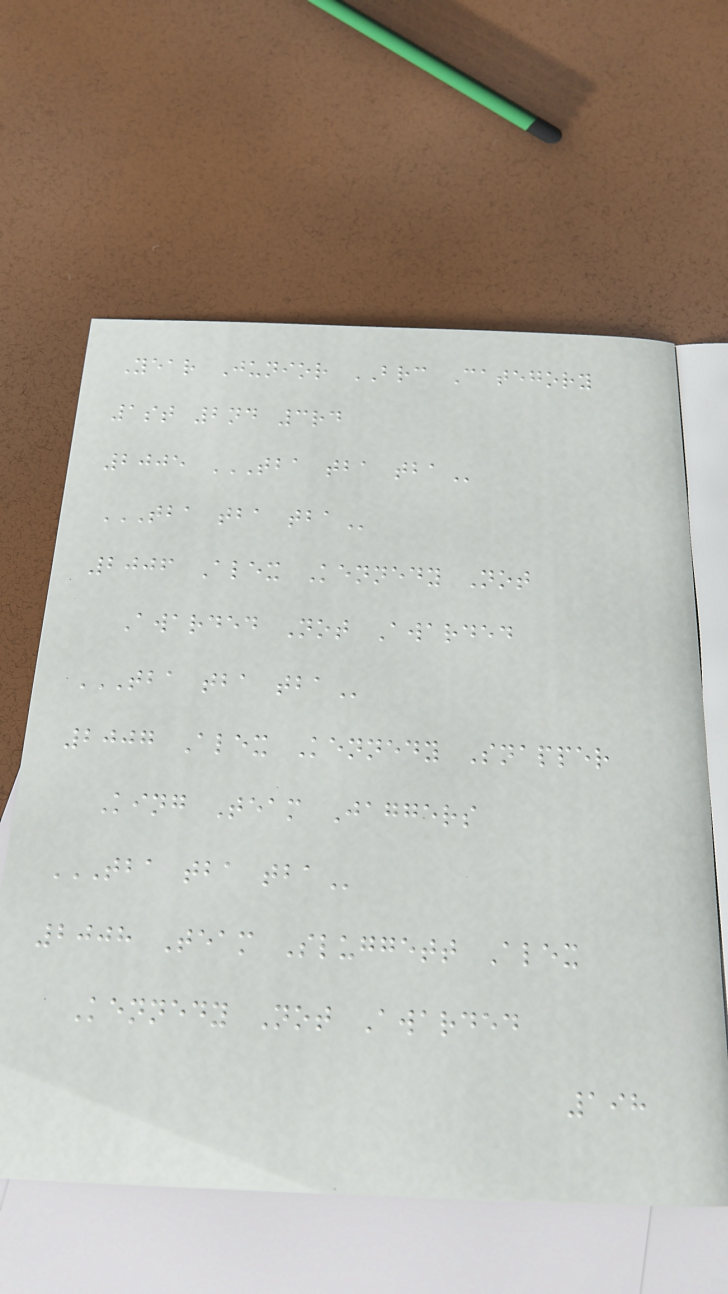Year Junior BRC Category
1st 2nd 3rd
2005 TBA TBA TBA
TBA TBA TBA
2006 Alex Kennedy Not
Awarded Not Awarded
TBA TBA TBA
2007 Alex Kennedy Snapper
King Team Jaggers
TBA TBA TBA
2008 Team Sluggett Alex
Kennedy Not Awarded
198
